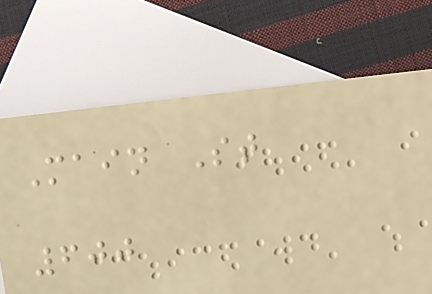Main St
600
